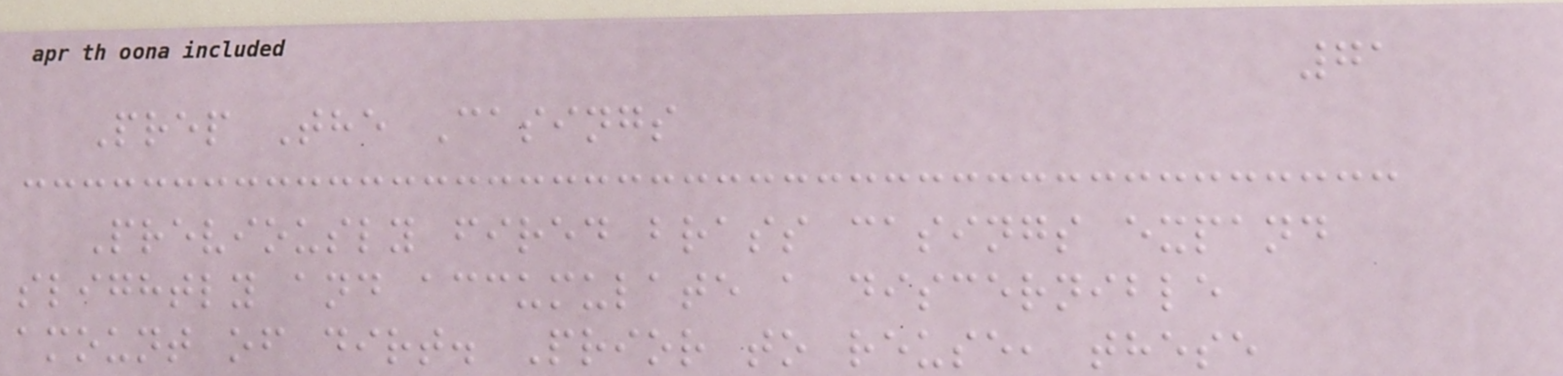71
Prep The Casings
Previously fired brass casings expand
slightly and accumulate a discernible
amount of dirt. Prior to reuse, these
